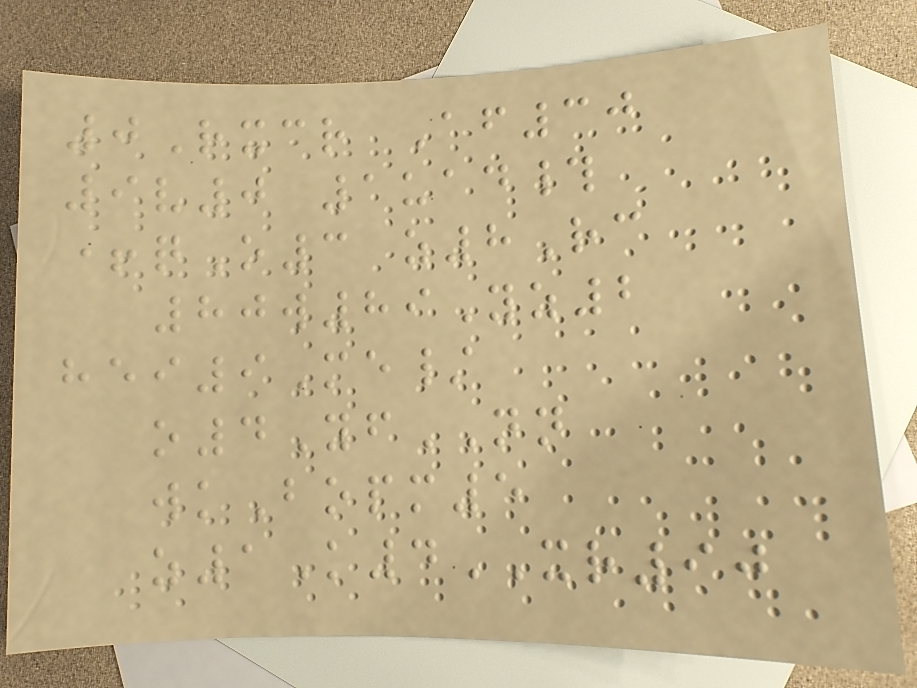0Rxcr Af30
9v0 1uad#
+qO3 z8Rc
80w89Yz2
hei9Me/
o4YfNN
wkBopm5
z1K4XR90
